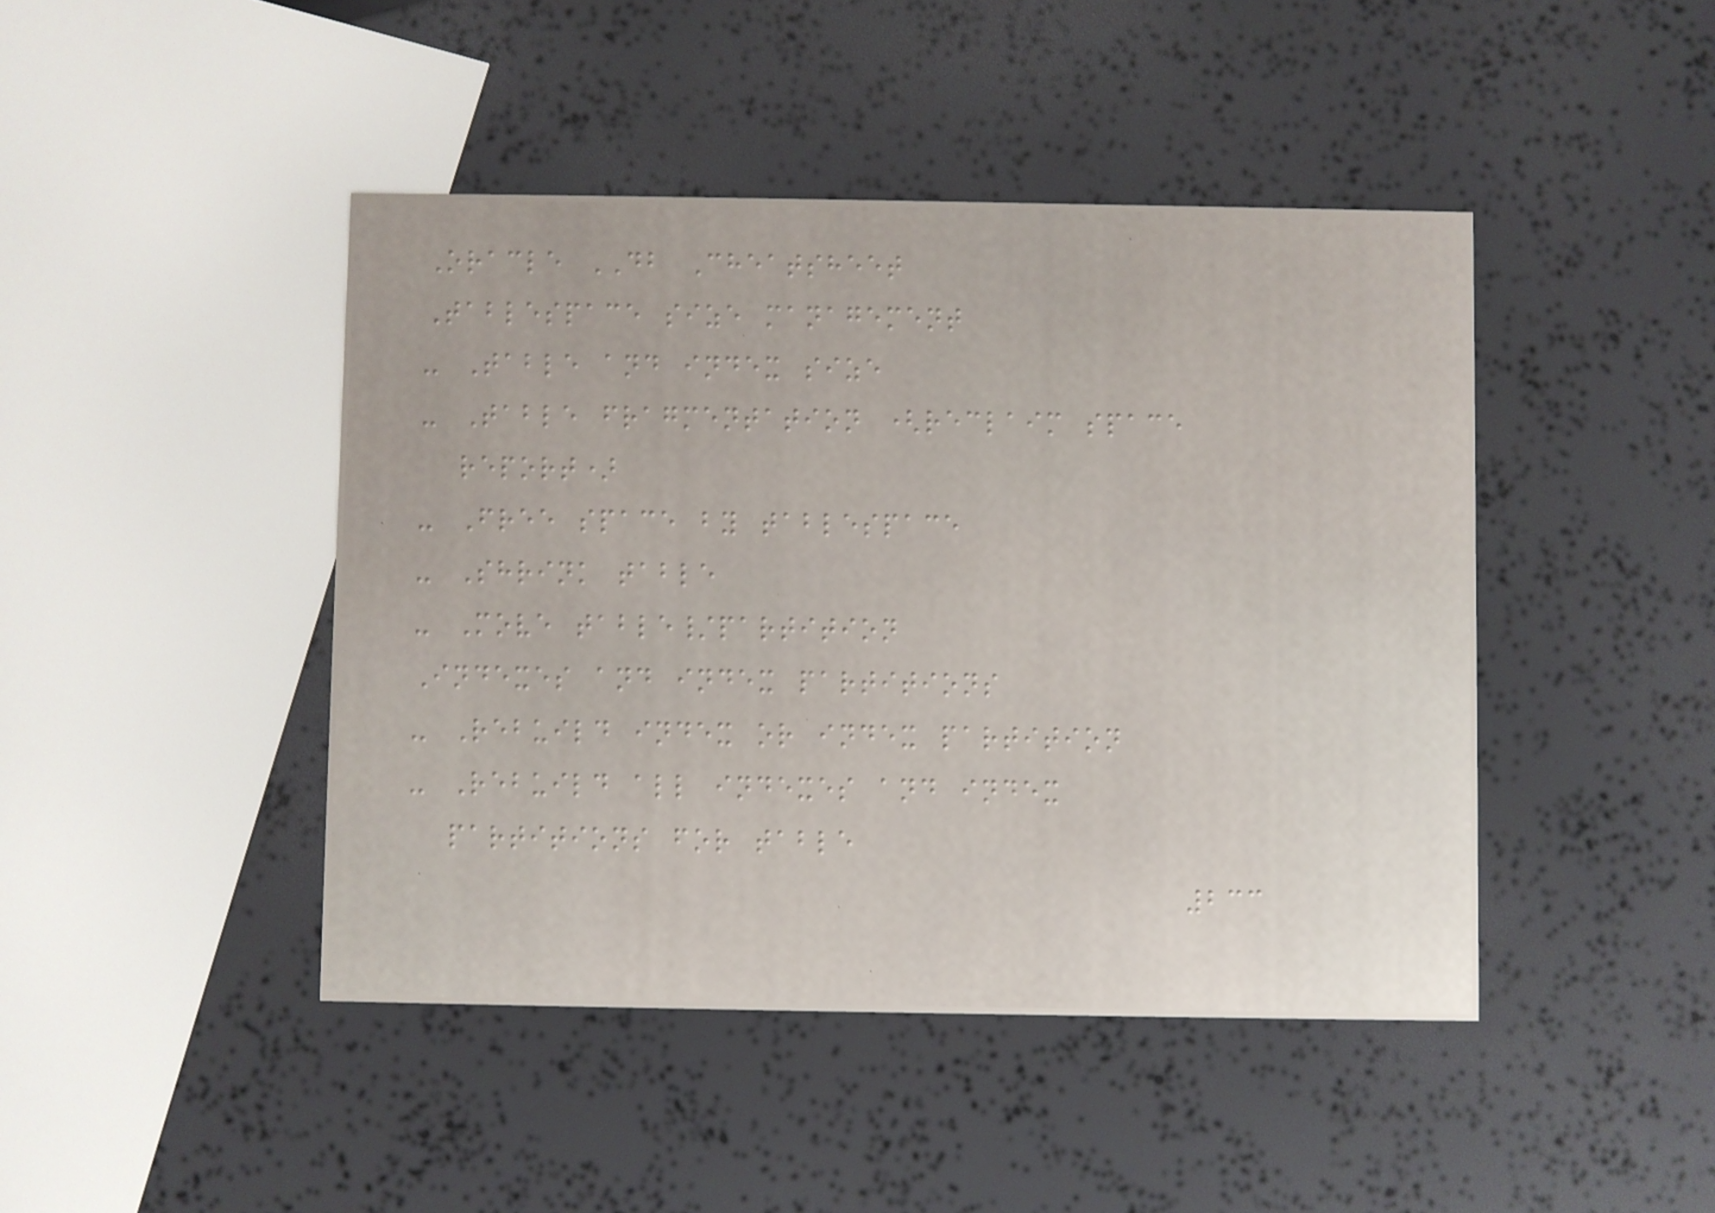Oracle DB Cheatsheet
Tablespace size management
- Table and index size
- Table fragmentation (reclaim space
report)
- Free space by tablespace
- Shrink table
- Move table/partition
Indexes and index partitions
- Rebuild index or index partition
- Rebuild all indexes and index
partitions for table
233
